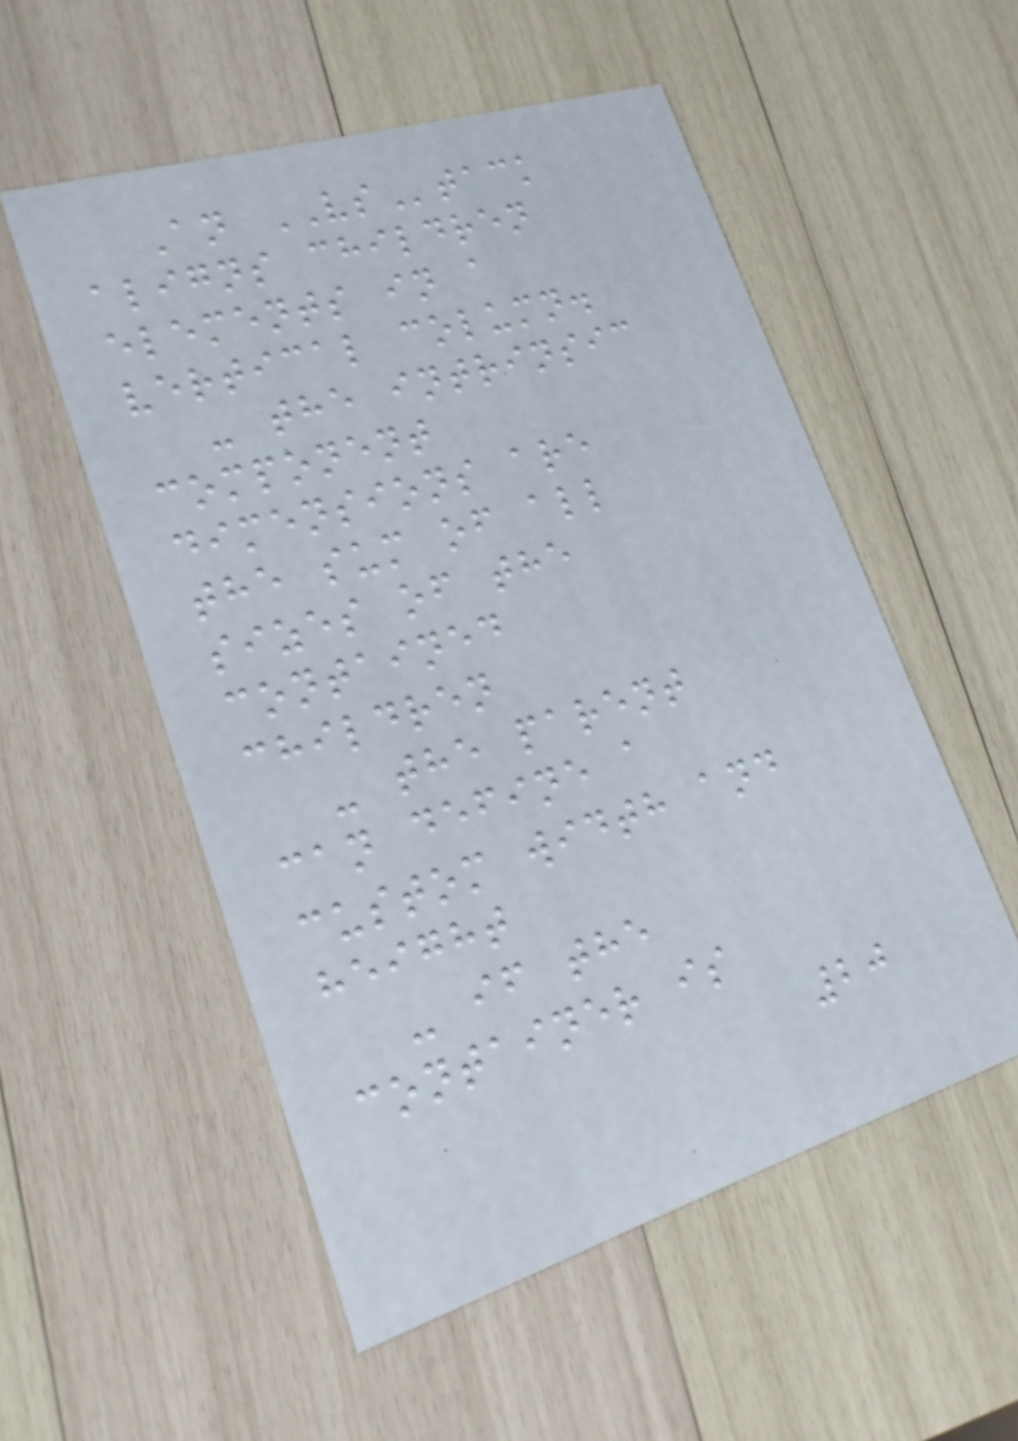An VStack
aligns children
elements in a
vertical column.
- the intrinsic
component
dimensions are
the sum of all
sizes of the
contained
children
- the parent
can define a
custom width and
height
- if the
container is
20
